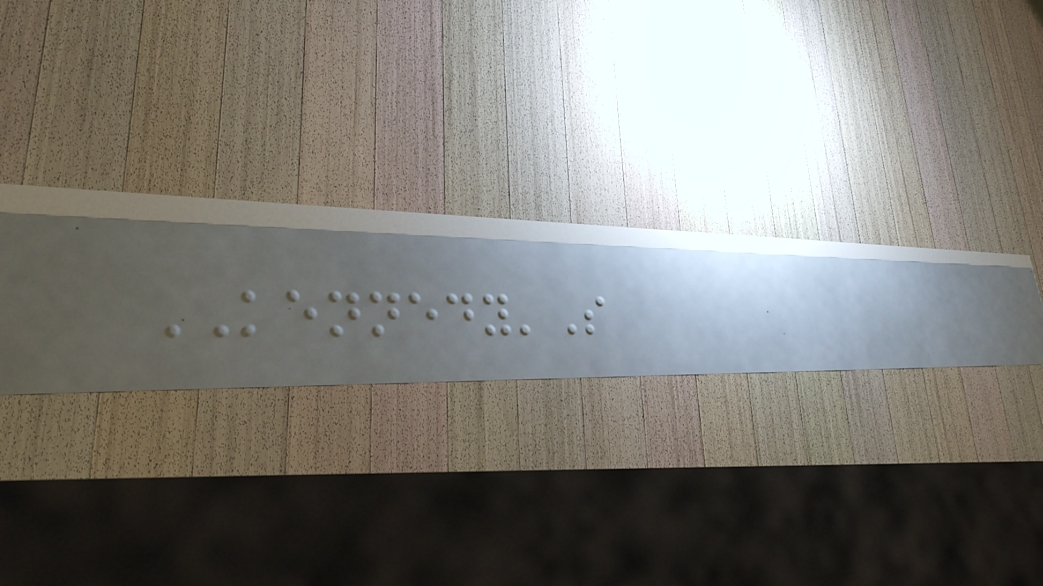KENNEDY'S
